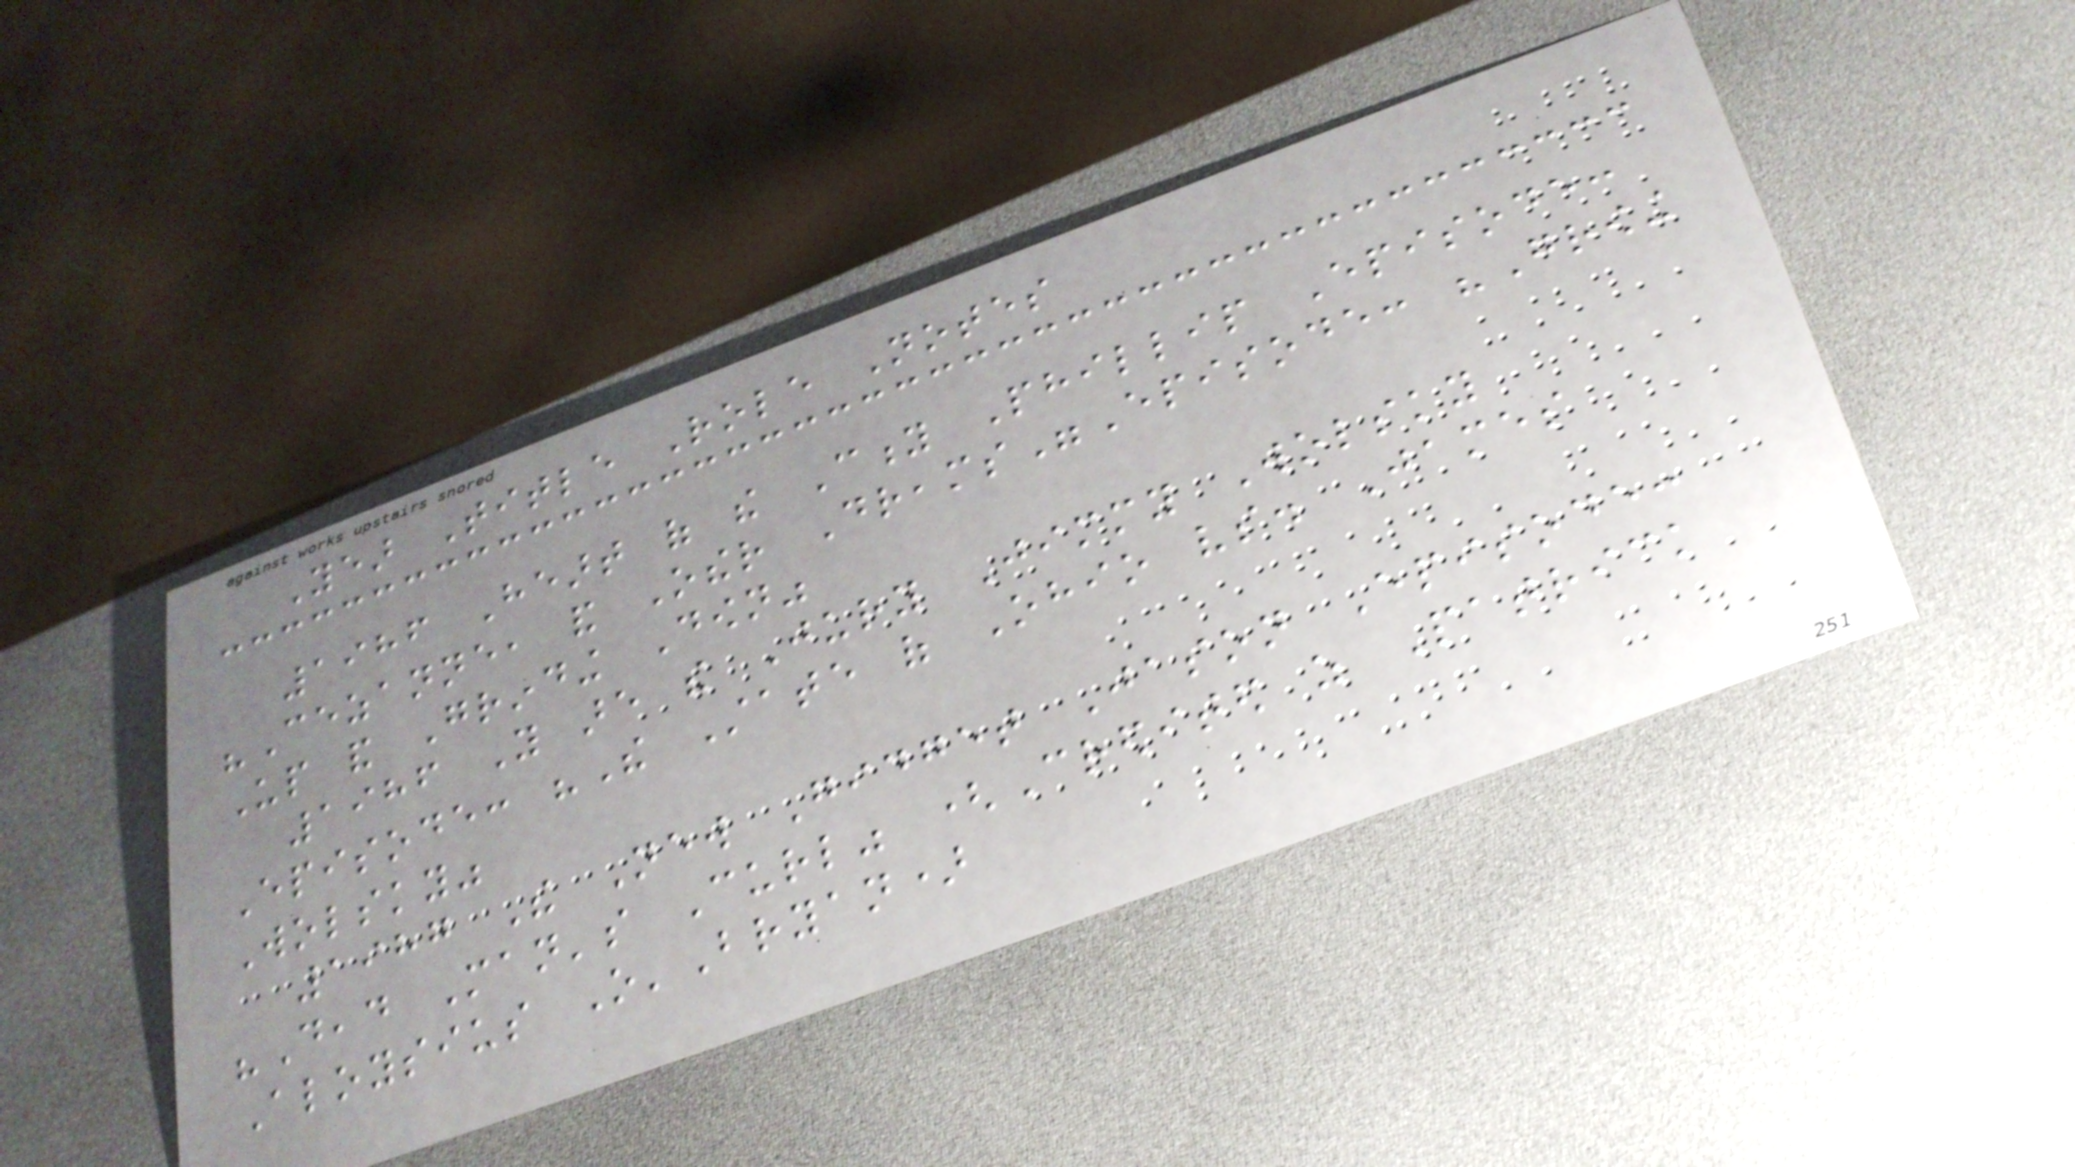Year Title Role Notes
1986 Heart of the City Phillip Episode:
"Cezanne, and Other Dreams"Episode: "Growing
Up and Grinding Down"
1986 You are the Jury Jimmy Wolsky
Episode: "The State of Ohio vs. James
Wolsky"
1987 The New Gidget Jason Episode:
"Dead Man's Curl" (Credited as Patrick
Aloysius O'Bryan)
